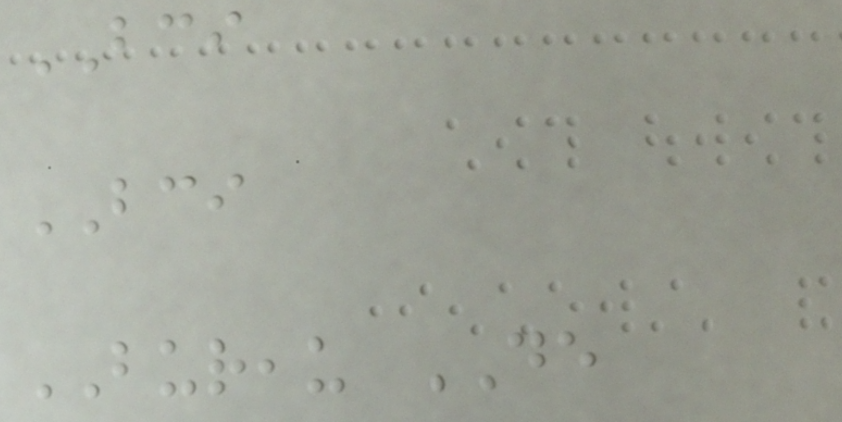BCI
BCI
BUREAU DE
